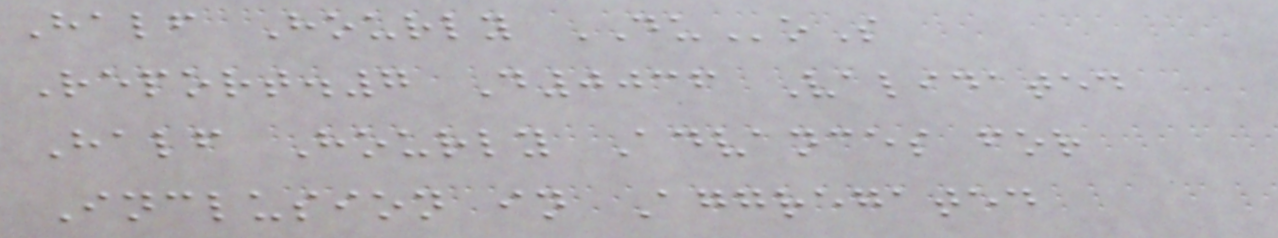Half Hourly DUoS
Report.7 D0036 Validated
Half Hourly Advances for
Inclusion in Aggregated
